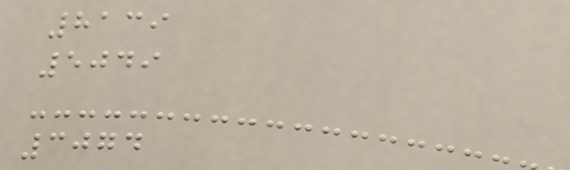8139
5049
3074
